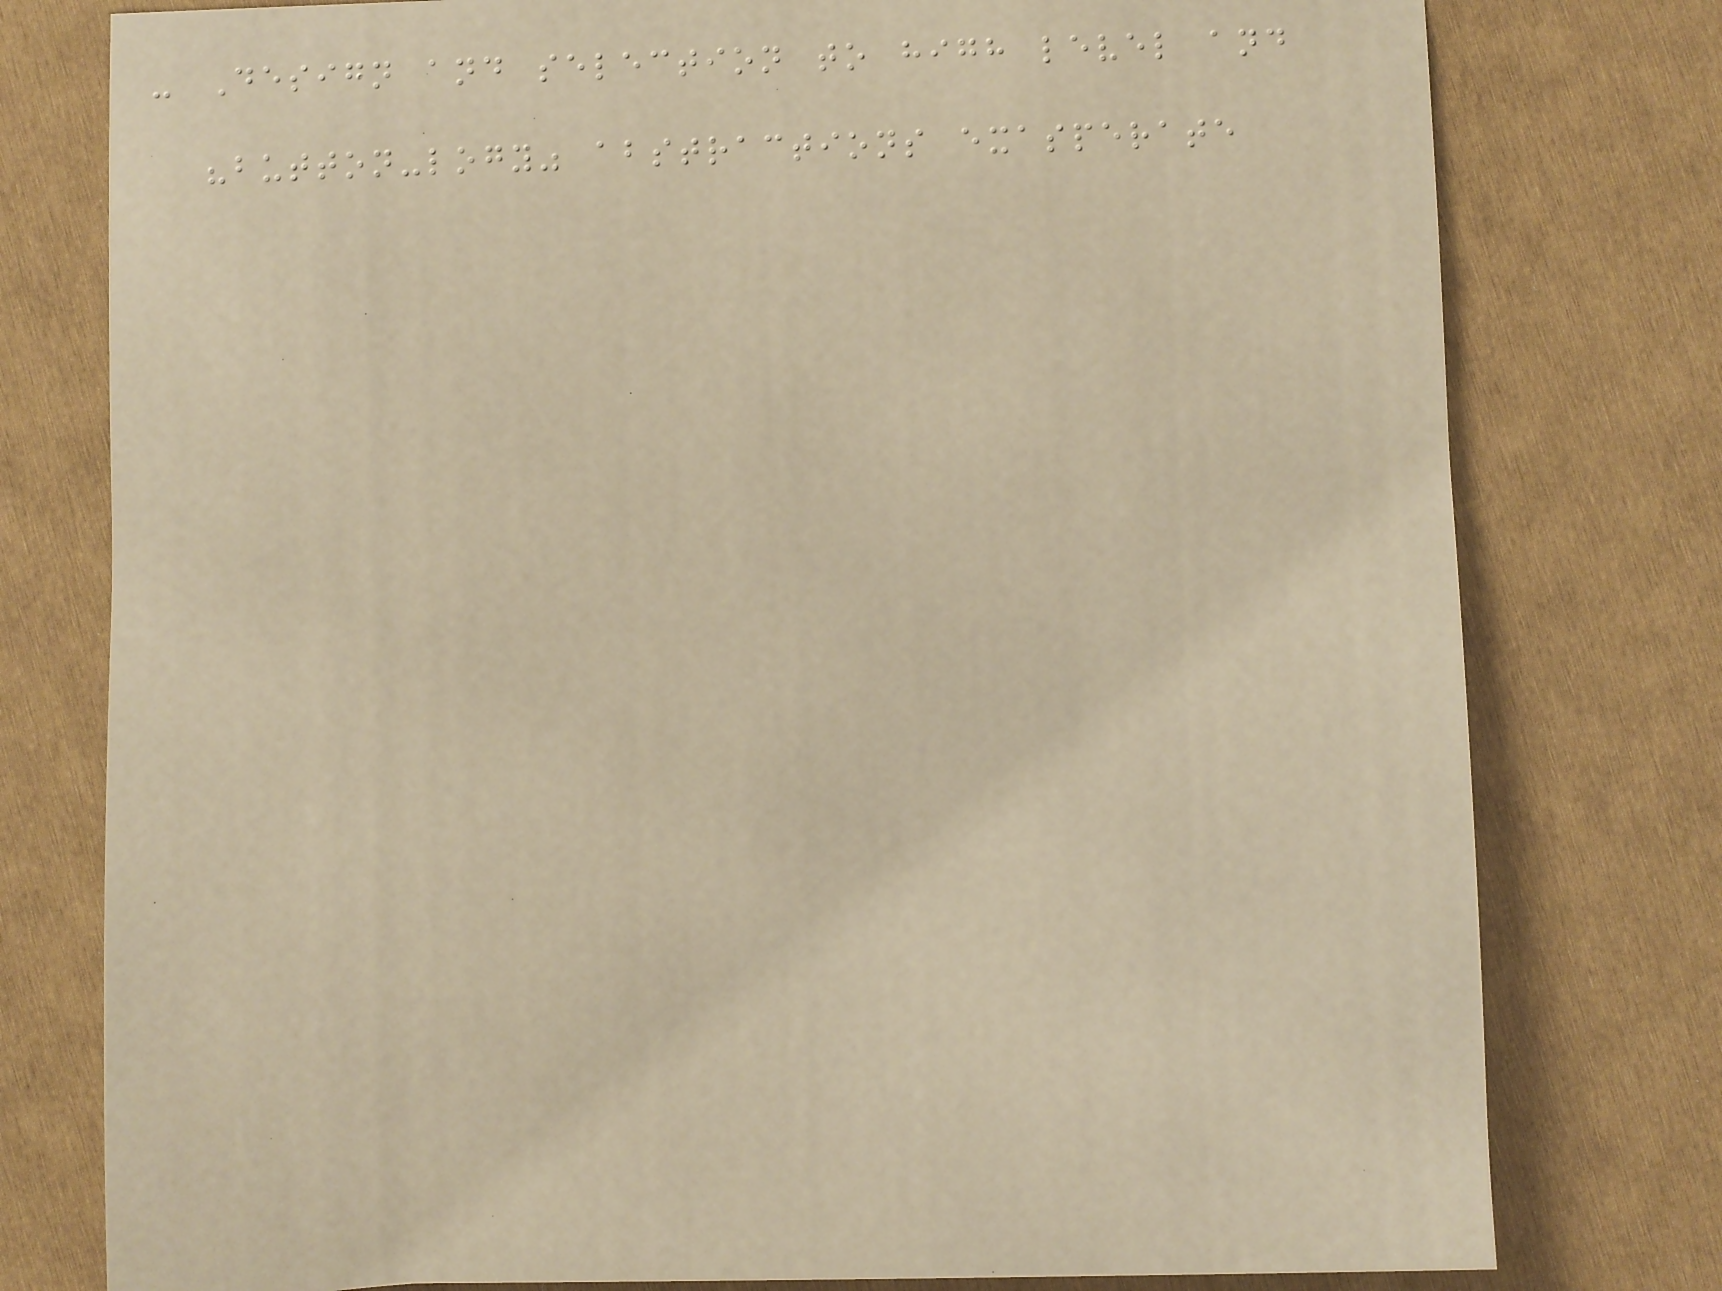- Design and selection to high level and
"button-logy" abstractions exasperate
